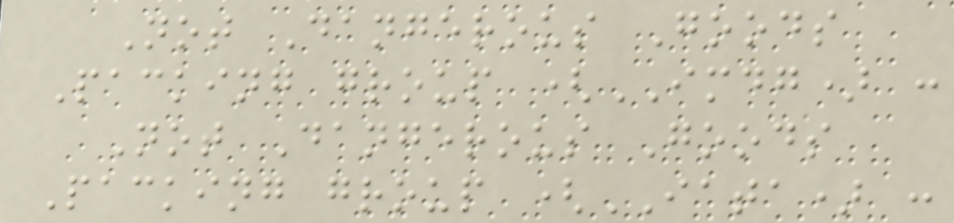Not Dangerous Goods
Packing group (IMDG) :
Not Dangerous Goods
Packing group (IATA) :
